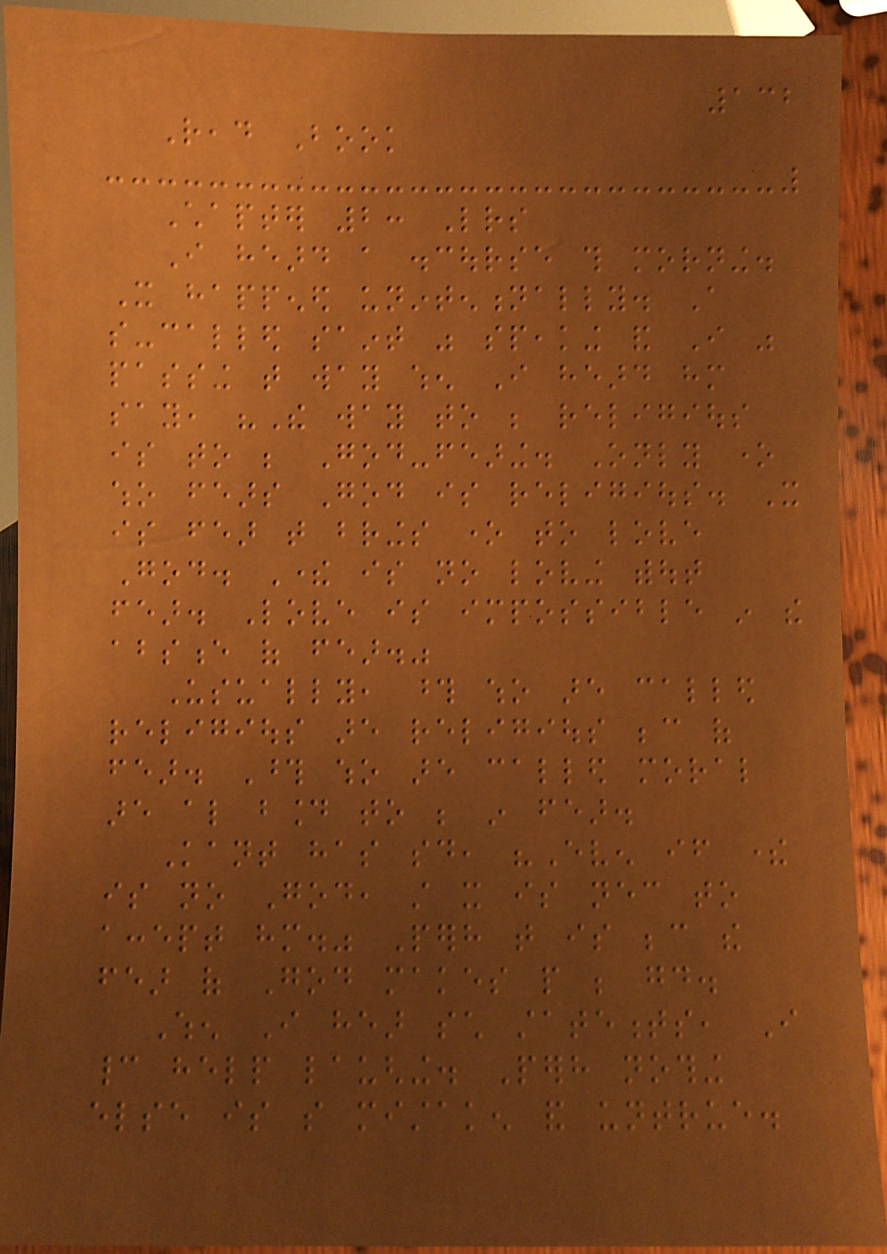132
Read Book
Chapter 2: Letters
I heard a discourse this morning.
It happened unintentionally. A
so-called saint was speaking and I was
passing that way when I heard him
say, "The way to be religious
is to be God-fearing. Only one
who fears God is religious. It
is fear that brings one to love
God. There is no loving without
fear. Love is impossible in the
absence of fear."
Usually, those who are called
religious are religious because of
fear. Those who are called moral
are also bound to be in fear.
Kant has said, "Even if there
is no God, still it is necessary to
accept him." Perhaps that is because the
fear of God makes people be good.
When I hear such statements, I
cannot help laughing. Perhaps nothing
else is so mistaken and untrue.
